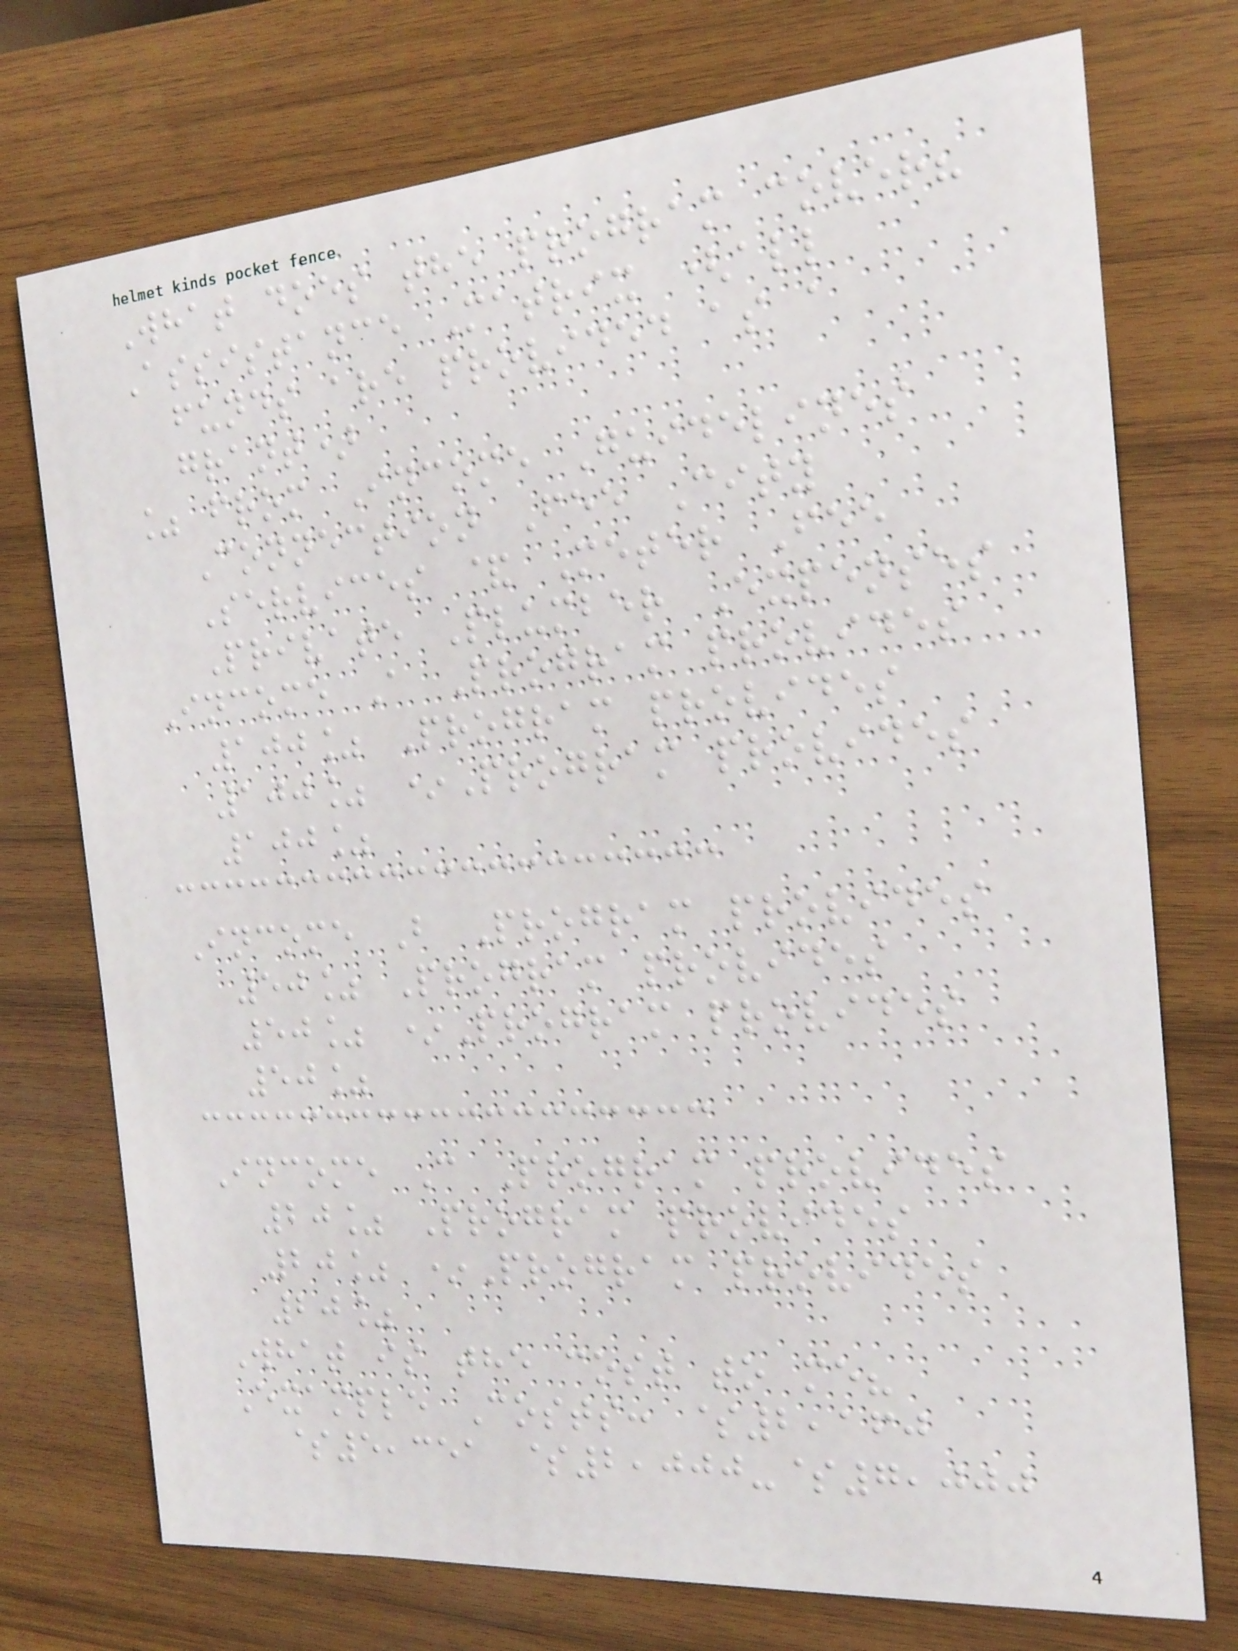What does the program cover?
Assistance Matrix (all
funds are provided as a
grant)
% from Income Guidelines
Connection Fee City
Services & Meter Fee
Private Plumber Expenses
Income A Program provides
100% Program provides
100% *Program provides
100%
Income B Program provides
50% Program provides
50% *Program provides
50%
Income C Program provides
20% Program provides
20% *Program provides
20%
What is the cost to me?
Example Costs: $2,160
$5,351 $2,000-$7,000
